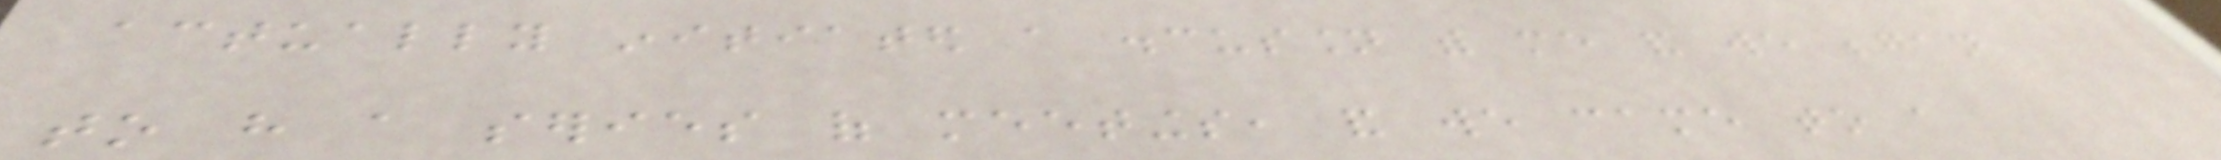actually initiated a discussion with me and we began
to have a series of meetings, and we came to a
